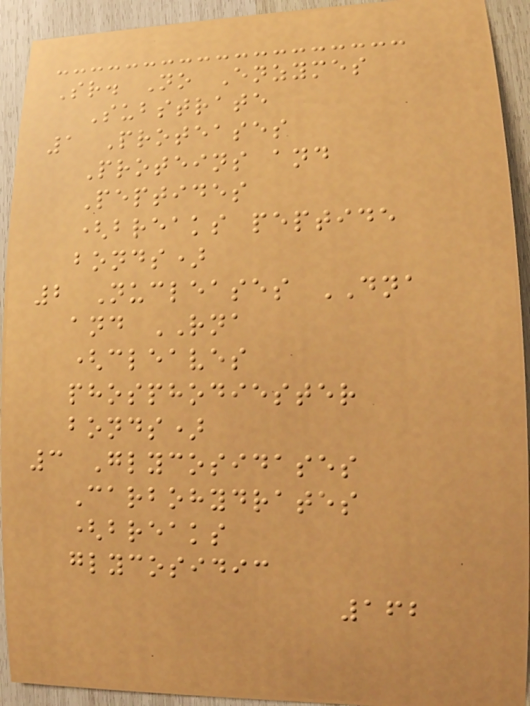Sr. No Enzymes
Substrate
1 Proteases
Proteins and
Peptides
(breaks peptide
bonds)
2 Nucleases DNA
and RNA
(cleaves
phosphodiester
bonds)
3 Glycosidases
Carbohydrates
(breaks
glycosidic
162
